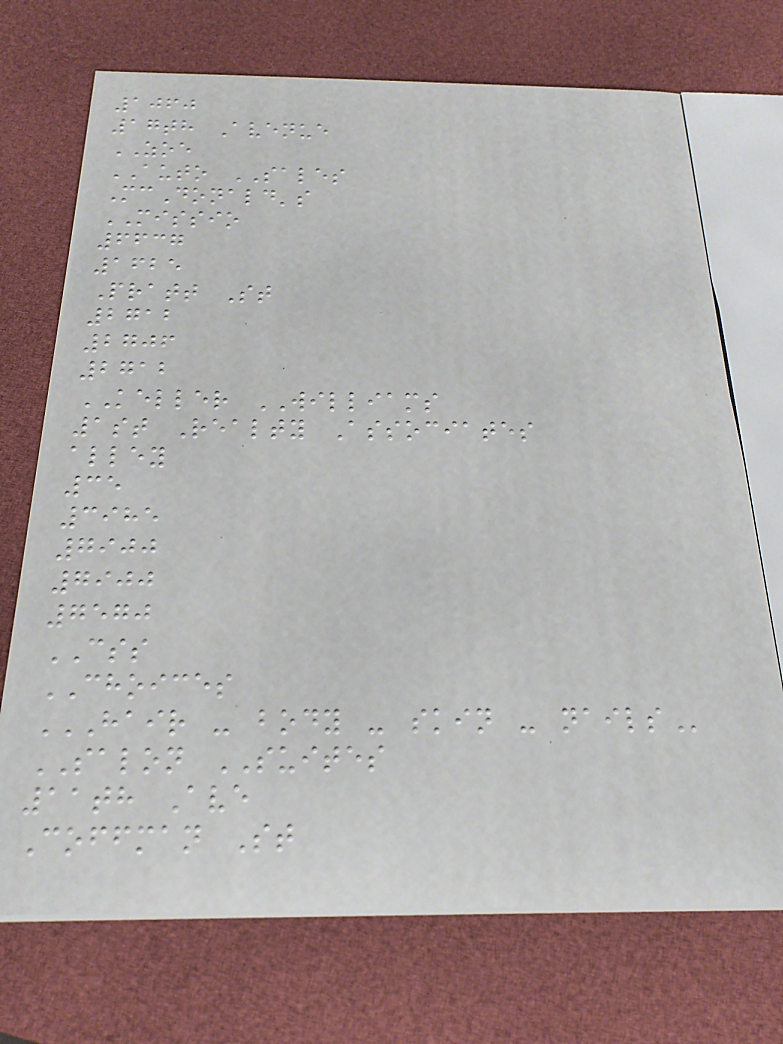1060
17th Avenue
ZOE
AUTO SALES
McDonald's
MISSIO
6637
1625
Pratt St
2712
2706
2712
KELLER WILLIAMS
1st Realty Associates
alley
35
3985
7900
7900
7570
CSS
CHOICES
HAIR - BODY - SKIN - NAILS
SALON SUITES
11th Ave
Coffman St
